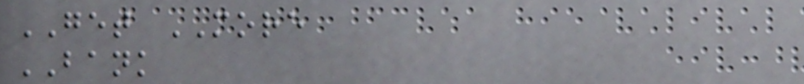GET MORE
BANK
